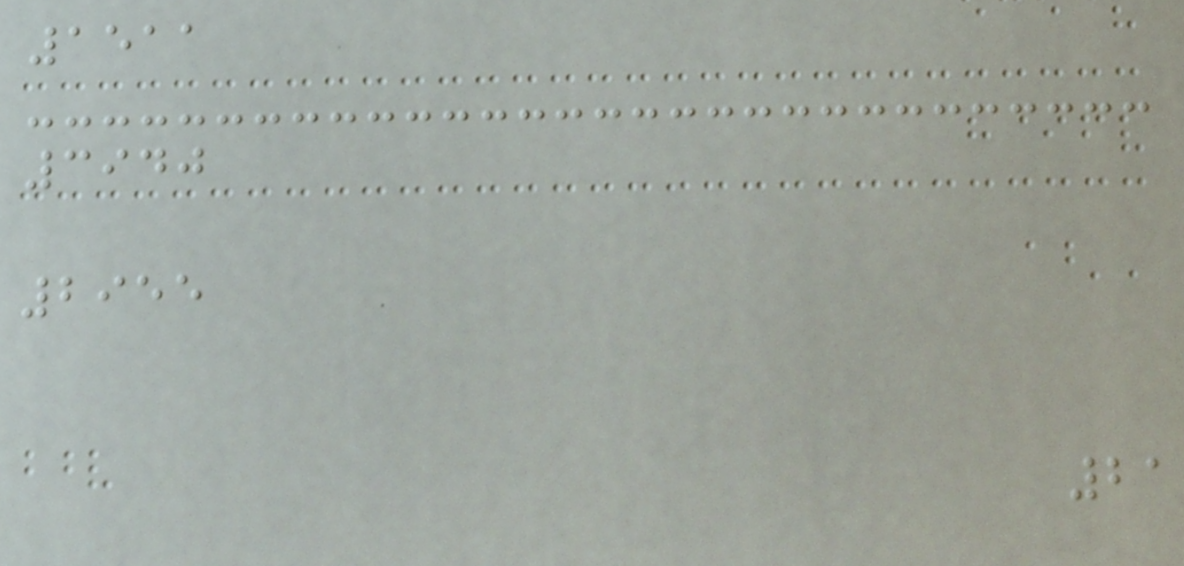1511
3940
2955
21
